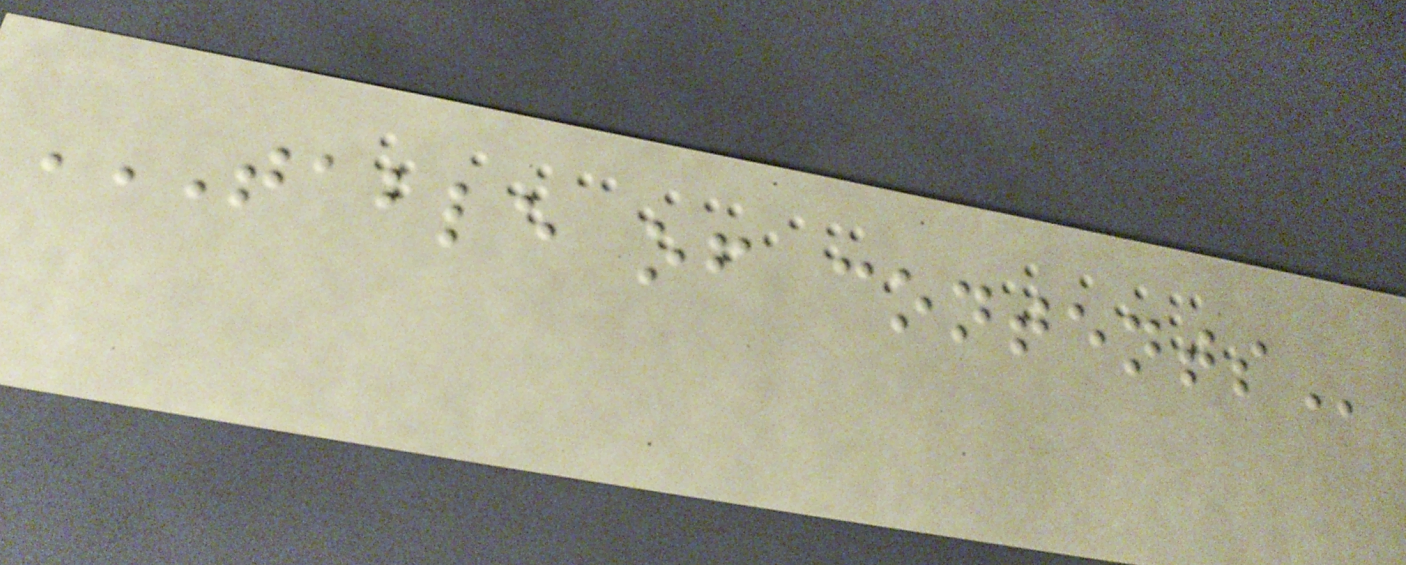TABLE OF CONTENTS
